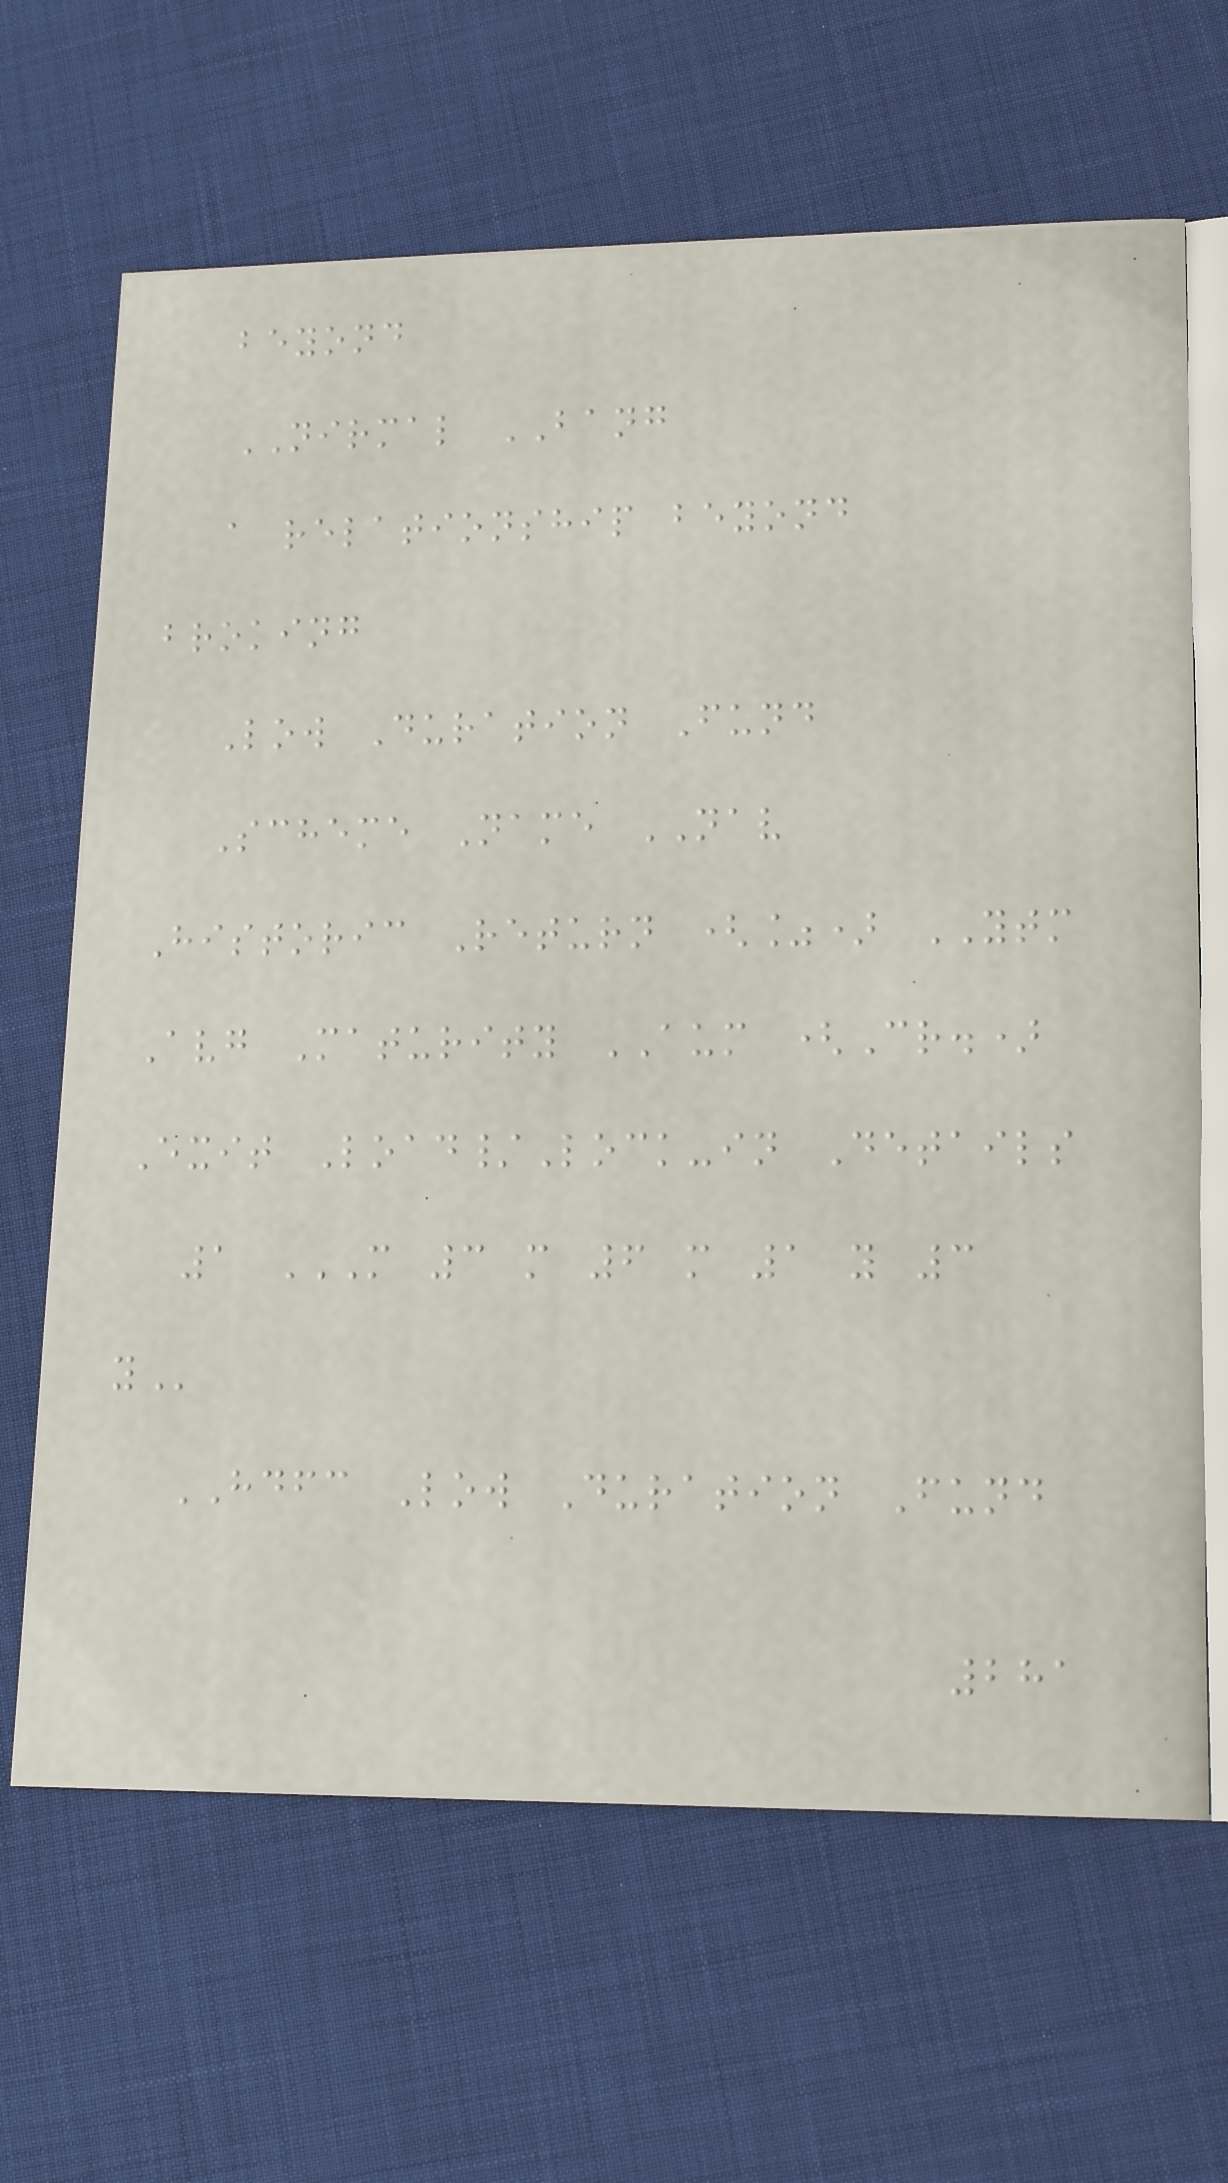beyond
NIRMAL BANG
a relationship beyond
broking
Low Duration Fund
Scheme Name NAV
Historic Return (%) YTM
Avg Maturity AUM (Cr.)
Exit Load/Lock-in Details
1 M 3 M 6 M 1 Y 3
Y
HDFC Low Duration Fund
281
